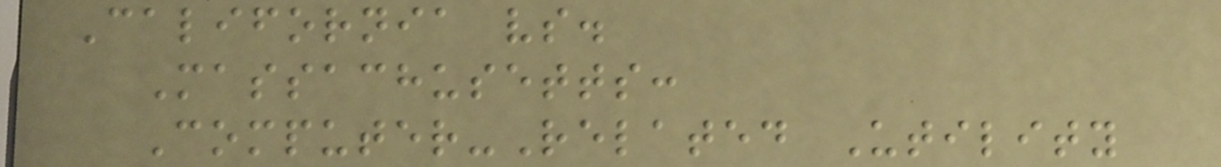California vs.
Massachusetts:
Computer-Related Utility
